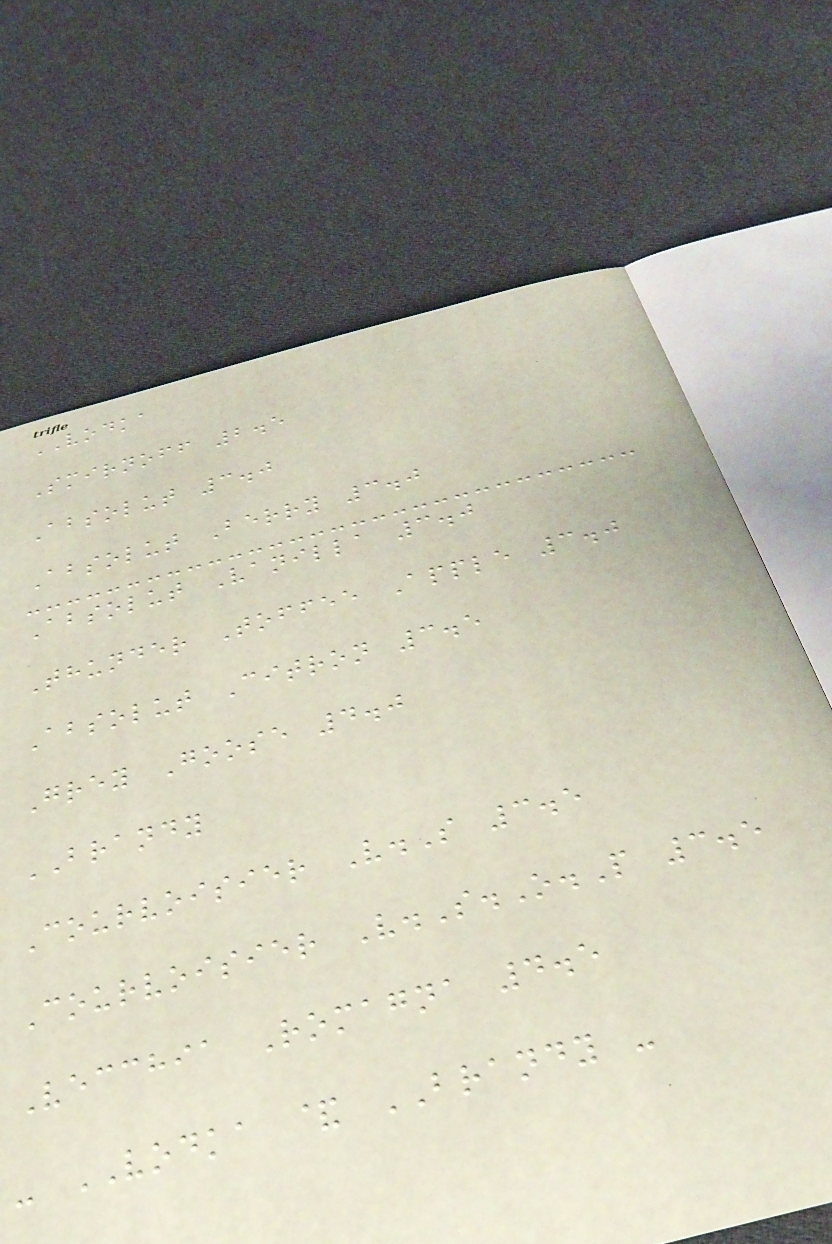VODKA
Smirnoff 2.5
Absolut 3.0
Absolut Berry 3.0
Absolut Vanilla 3.0
Thunder Toffee Apple 3.0
Absolut Citron 3.5
Grey Goose 4.0
BRANDY
Courvoisier V.S 3.5
Courvoisier V.S.O.P 3.5
Vecchia Romagna 4.5
- VODKA & BRANDY -
